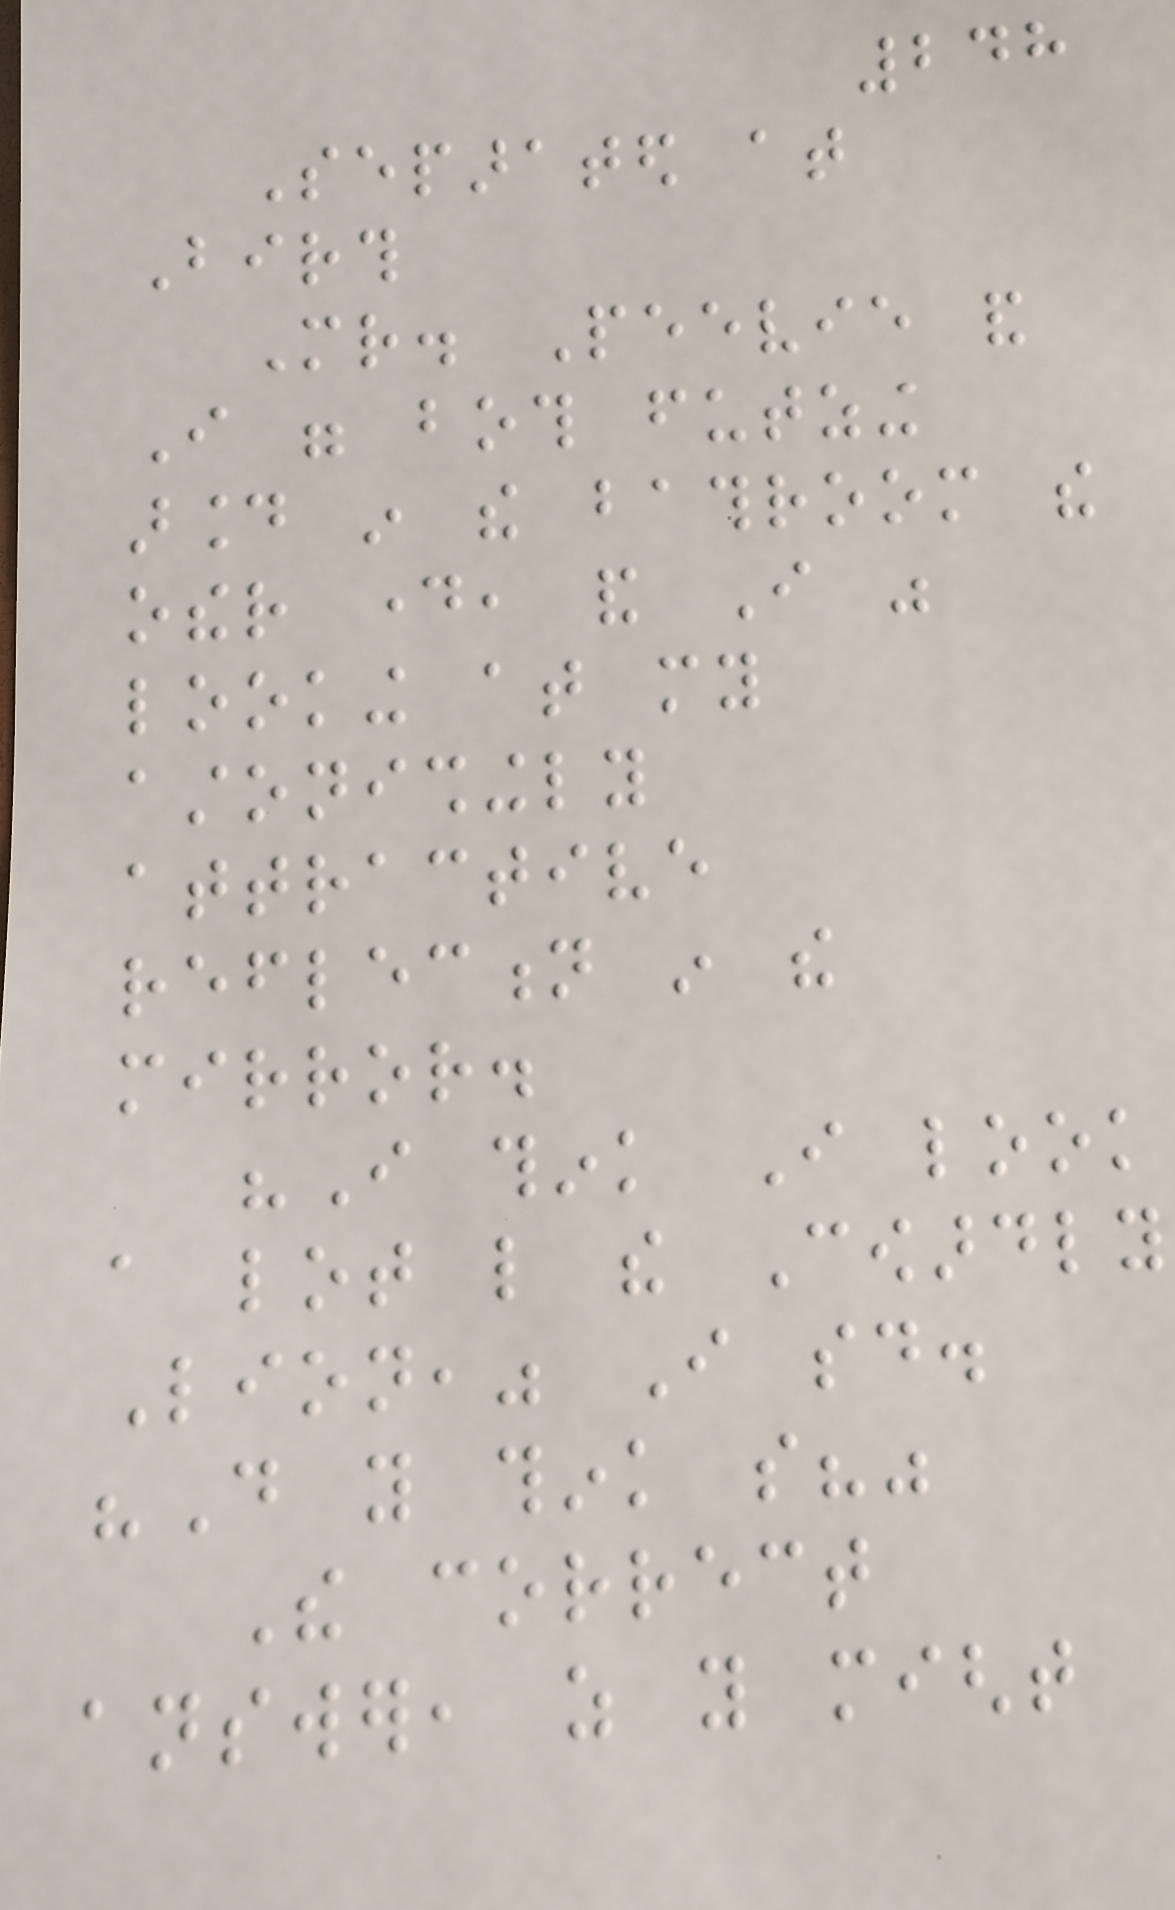248
Separated at
Birth
Mr. Peevie and
I were both futzing
around in the bathroom the
other day, and I was
looking at my
astonishingly
attractive
reflection in the
mirror.
"I think I look
a lot like the Cowardly
Lion," I said.
"Do you think so?"
The correct
answer, as you might
